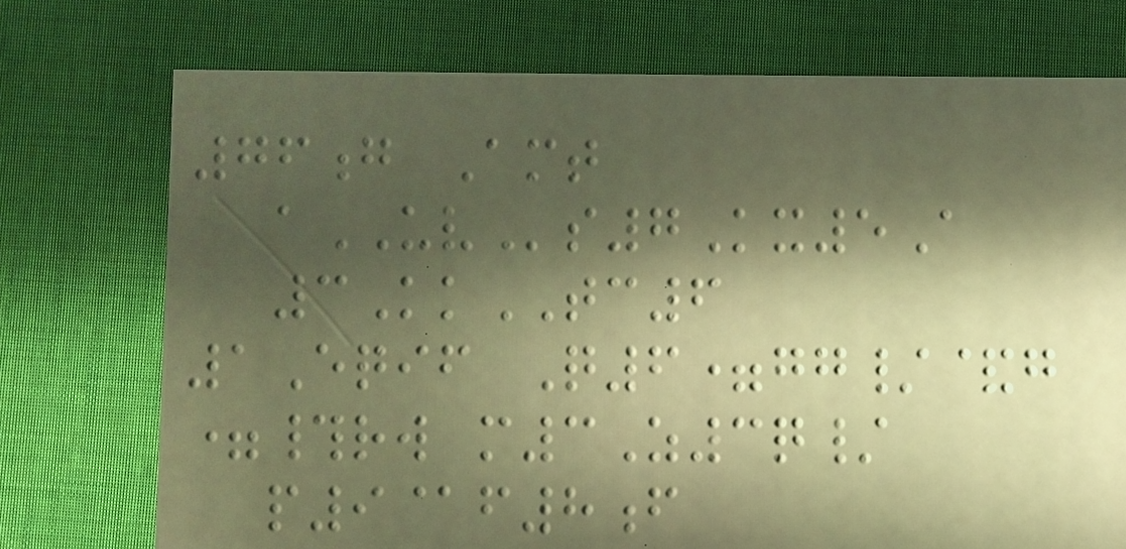76g Amt
aUVs7Kx5A
3KkTC6
1Eqif Q6=gg/&g
=#rw m3Z3q/
p9@f8f
